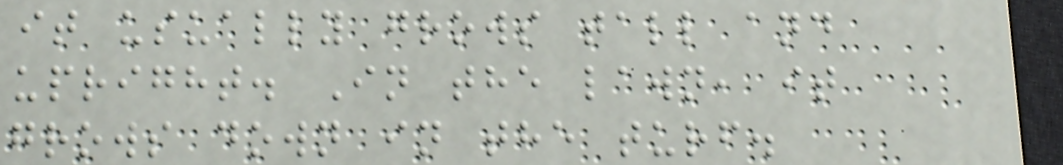it usually grows tall and
upright. In the lawn, it
grows down in the turf.
